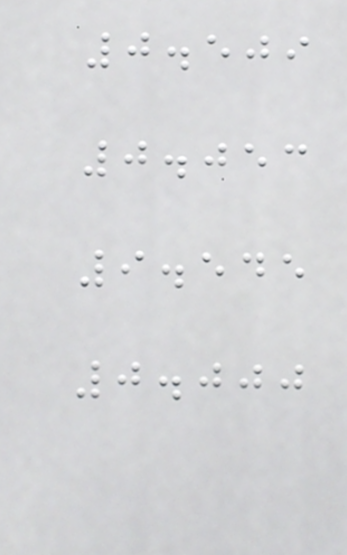0.509
0.053
9.545
0.000
